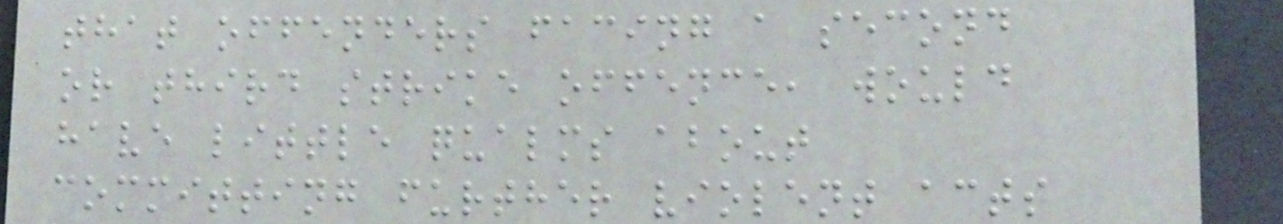that offenders facing a second
or third strike offence, would
have little qualms about
committing further violent acts
